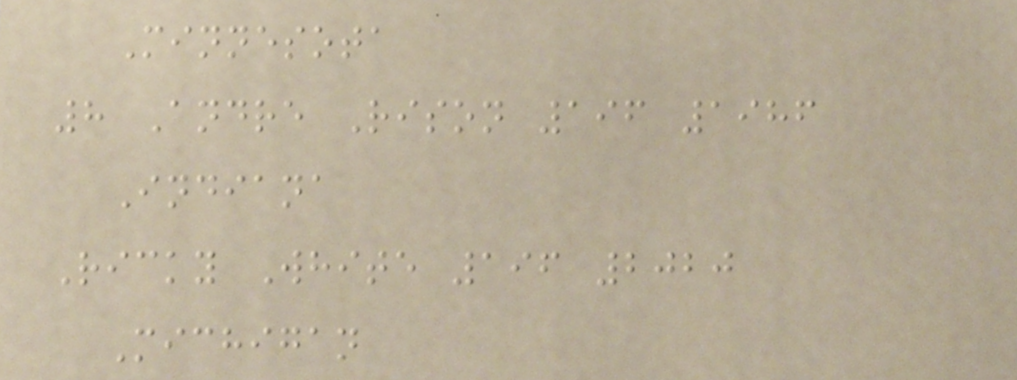Minnesota
8 Andre Rison 196 1986
Indiana
Ricky White 196 2020
Michigan
